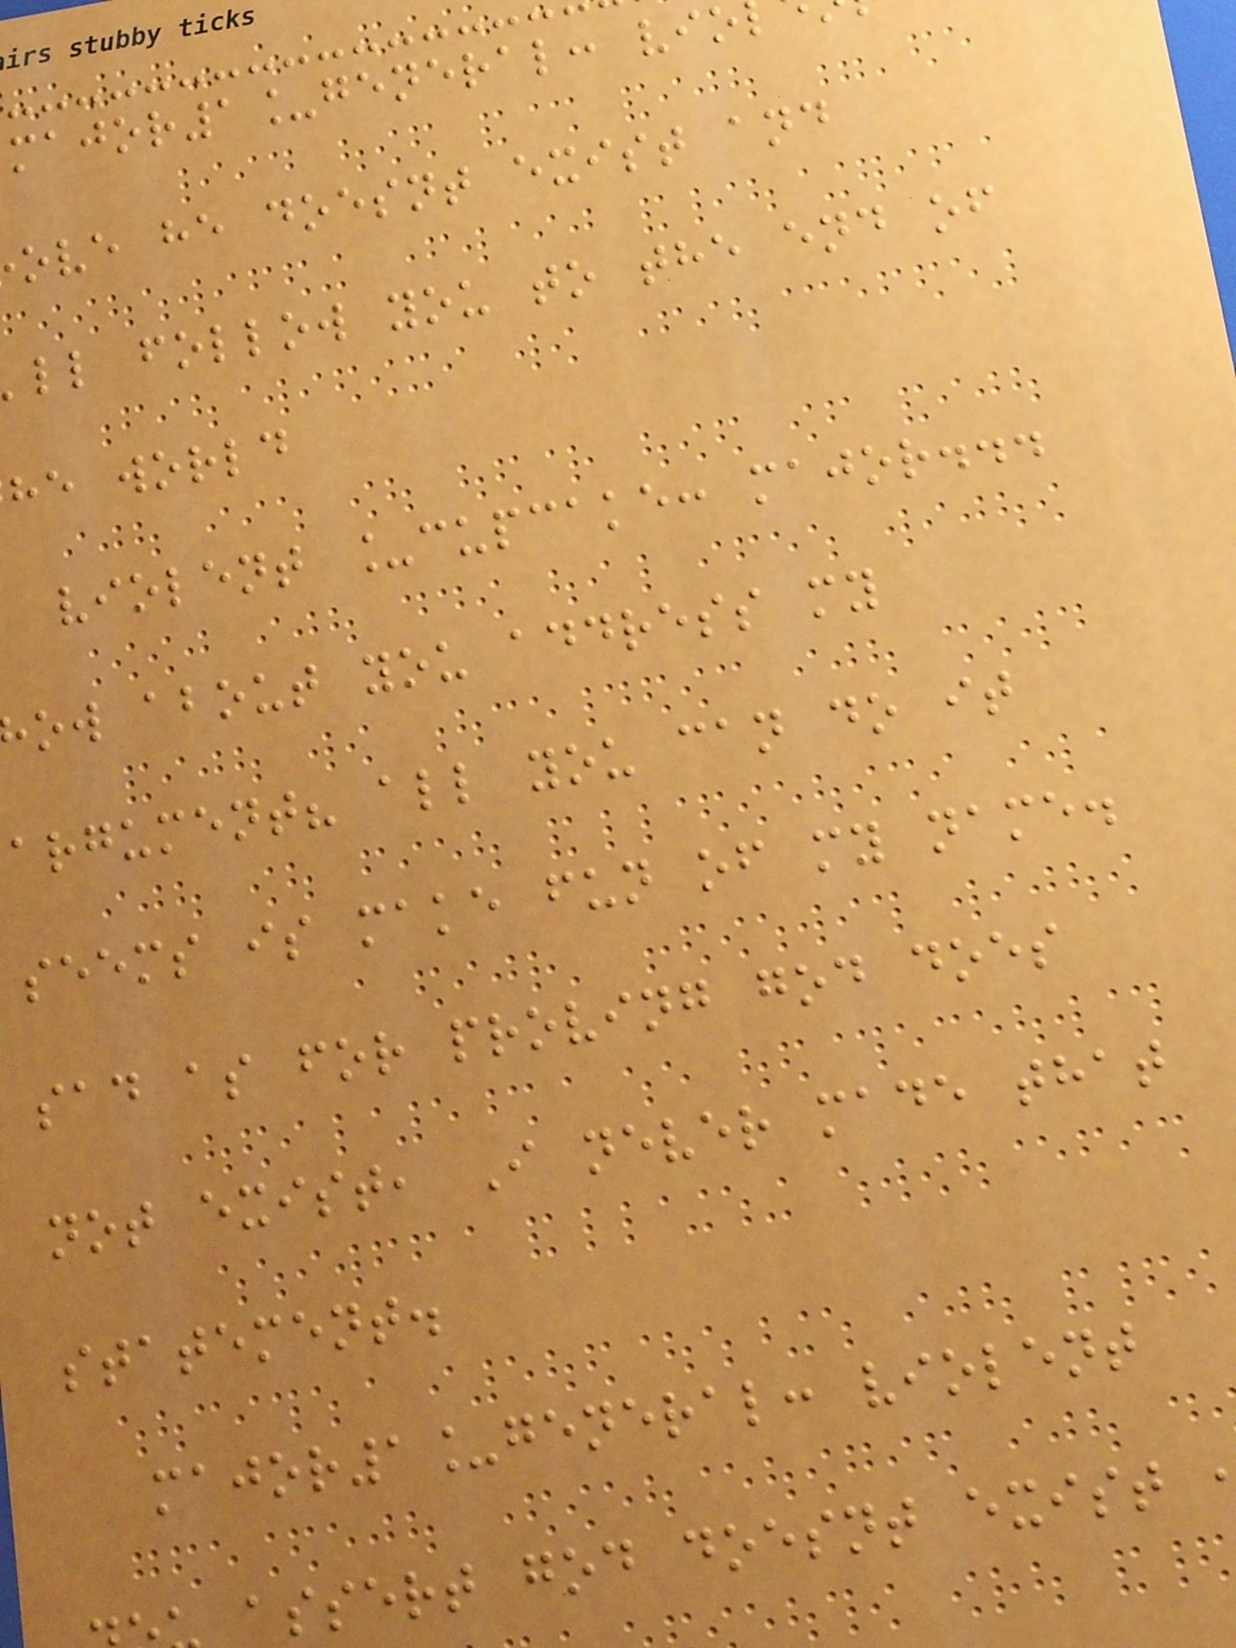major1_general: vio
ove he doesnt exist and
ll follow you to the end of
he world
violent _cupcake: major...
ow about you address my
argument? all you can do it
seems is make fun of my name.
sad as for proving god does
not exist, I never made that
statement.
major1_general: violent
assert god doesnt exist
